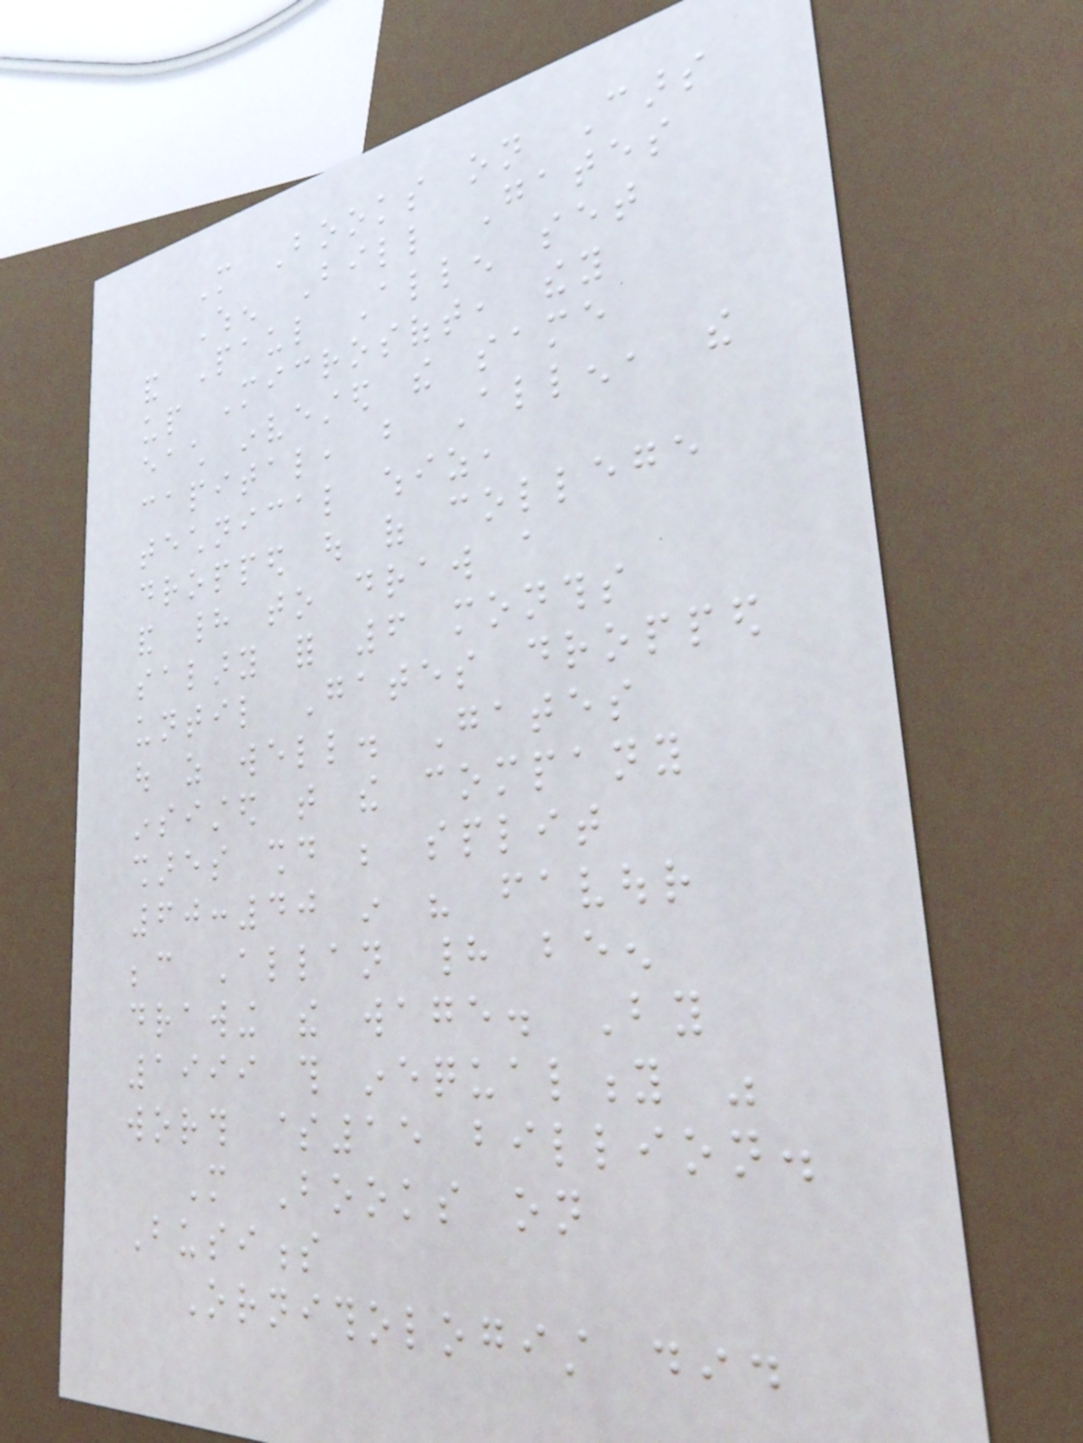More Books on Cars
When Bill Gates
and Paul Allen set
up Microsoft, they
each invested the same
capital, but Allen, the
technical whiz,
dropped out of college
and had to draw a
salary for 6 months
until Gates dropped
out as well. Gates
insisted that the company
shares should be split
60:40 in his favour
because Allan had been
drawing the wage. By
1999 this inequality was
worth $15 billion.
More Books on
Business
Ornithologist did
